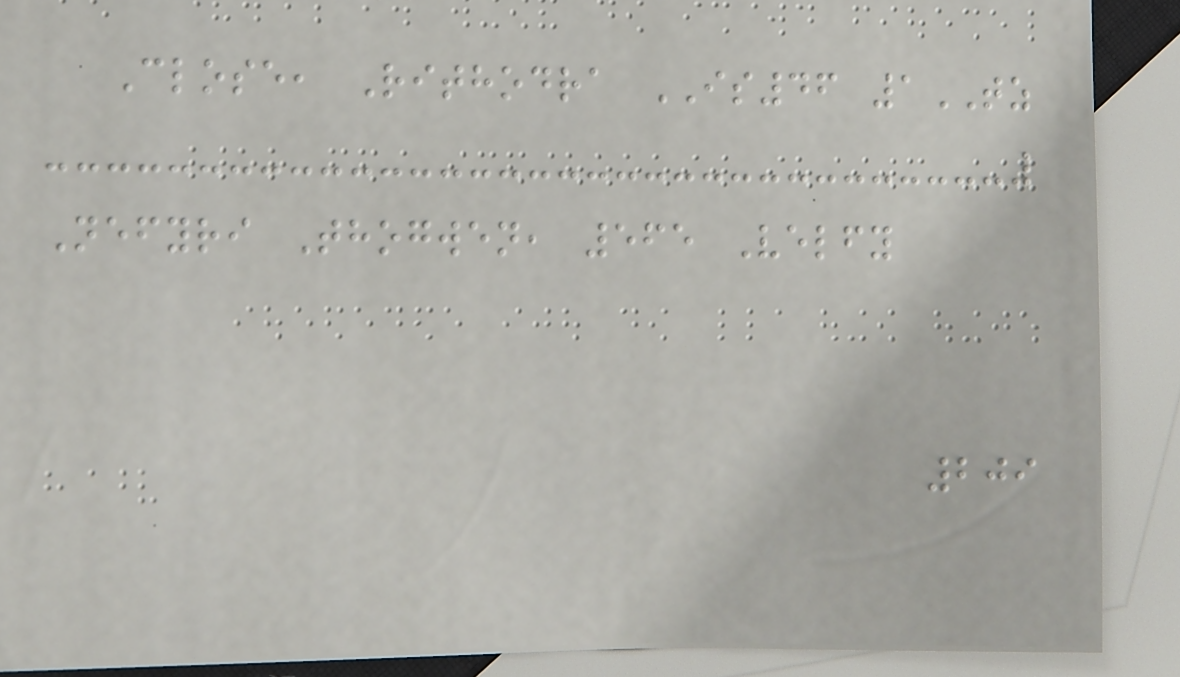Close, Rithodra IS46 1TZ
Nefyri Thogwen, 565 Velfy
209
